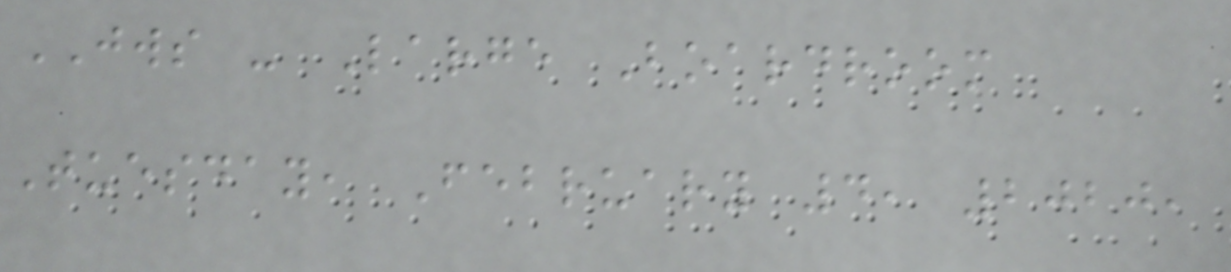JWS - Large Boardroom
Tuesday, February 4, 2020,
